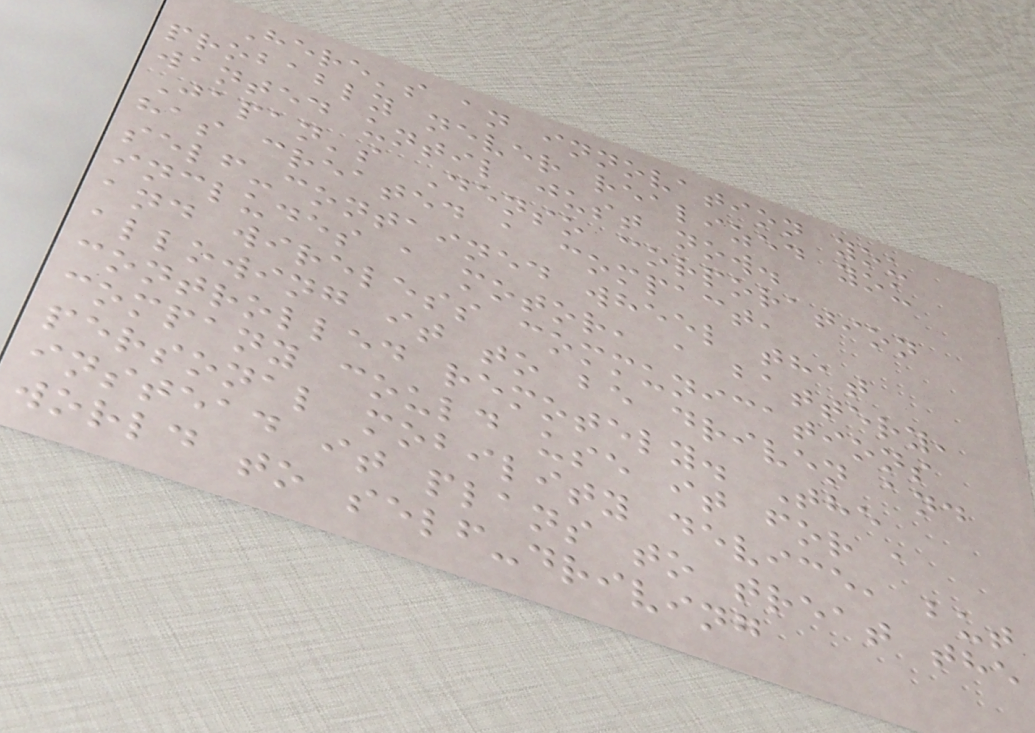Here's an innovation you
probably never realized you
wanted until just now.
Japan's Denso corporation
has created a compact,
self-contained wheel that
includes a motor, a battery,
and wireless communications
allowing it to be driven and
controlled remotely. The
company could use it for a
personal mobility device, but
instead it plans to treat the
world to self-driving
